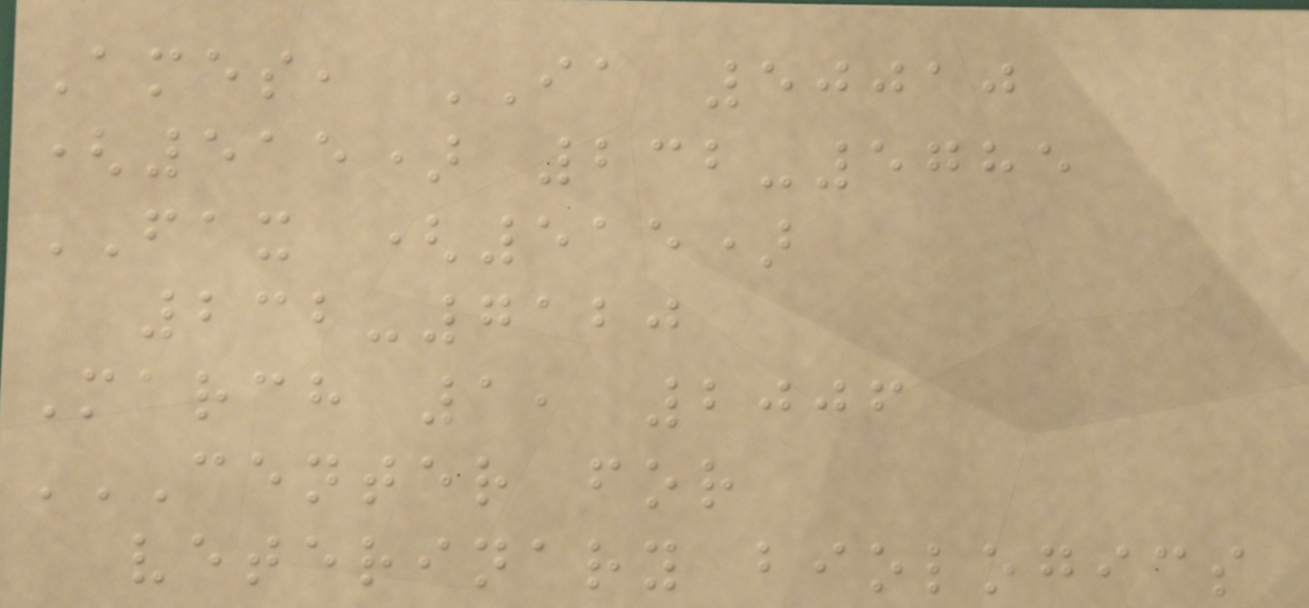Ames, IA 50010
(515) 232-5785
FAX (515)
232-7120
March 1, 2006
CENTER FOR
VETERINARY BIOLOGICS
